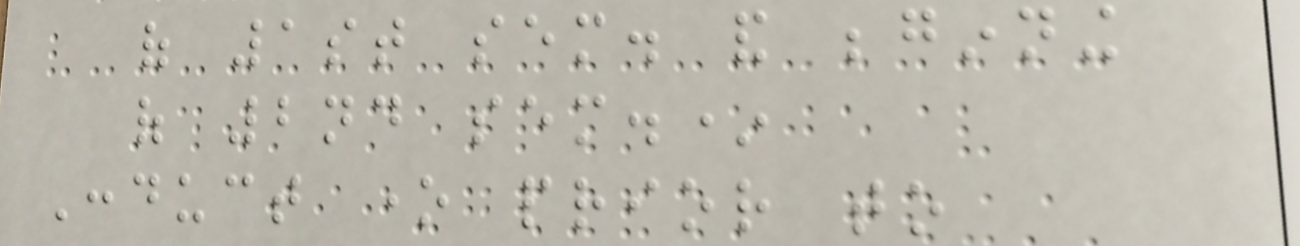of 1st sem. and beginning
of 2nd sem.*
Conduct one prior to
